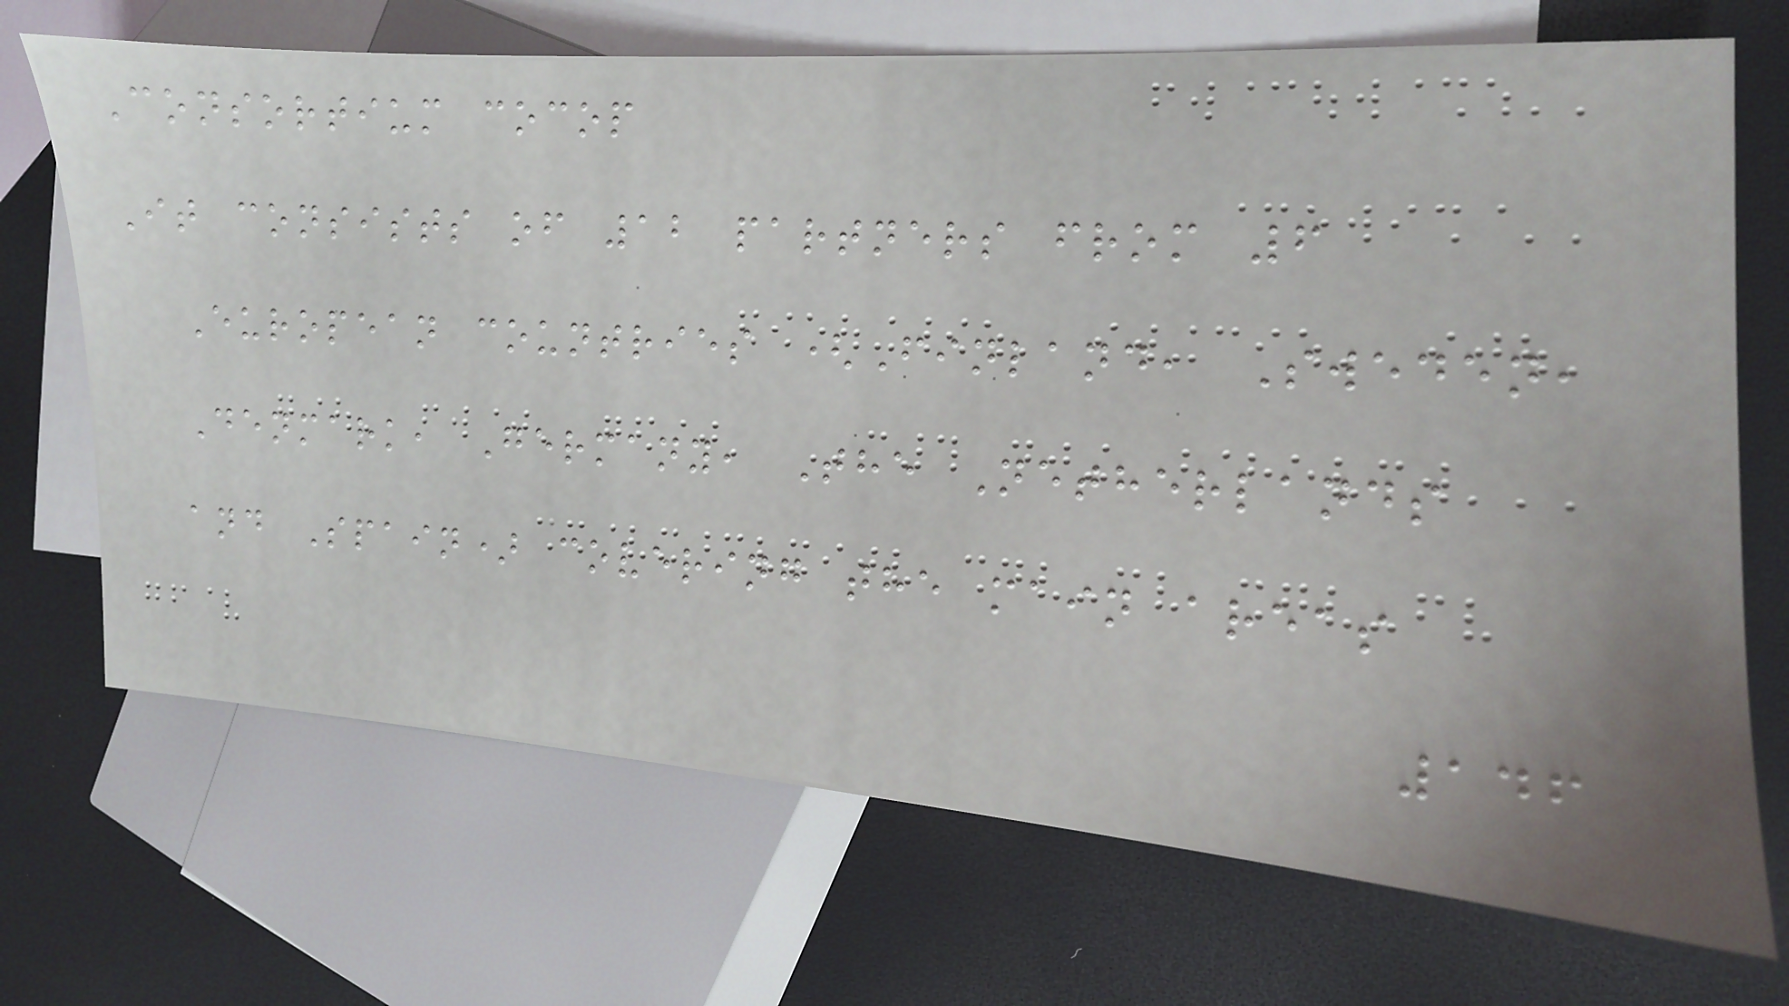Consortium cocop
It consists of 12 partners from 6
European countries (Finland, Sweden,
Denmark, Germany, The Netherlands
and Spain) covering the main areas
146
